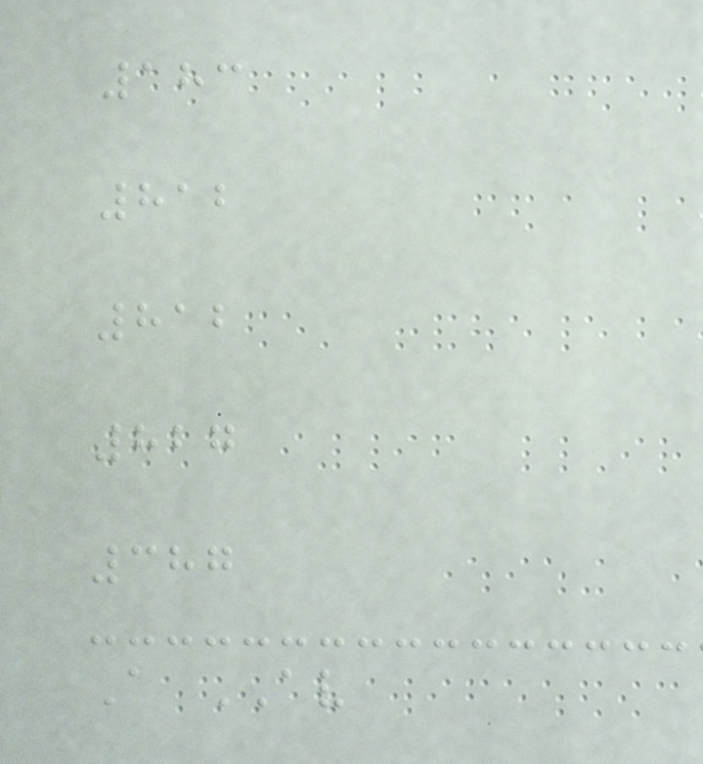183
812
812
827
387
A AV
